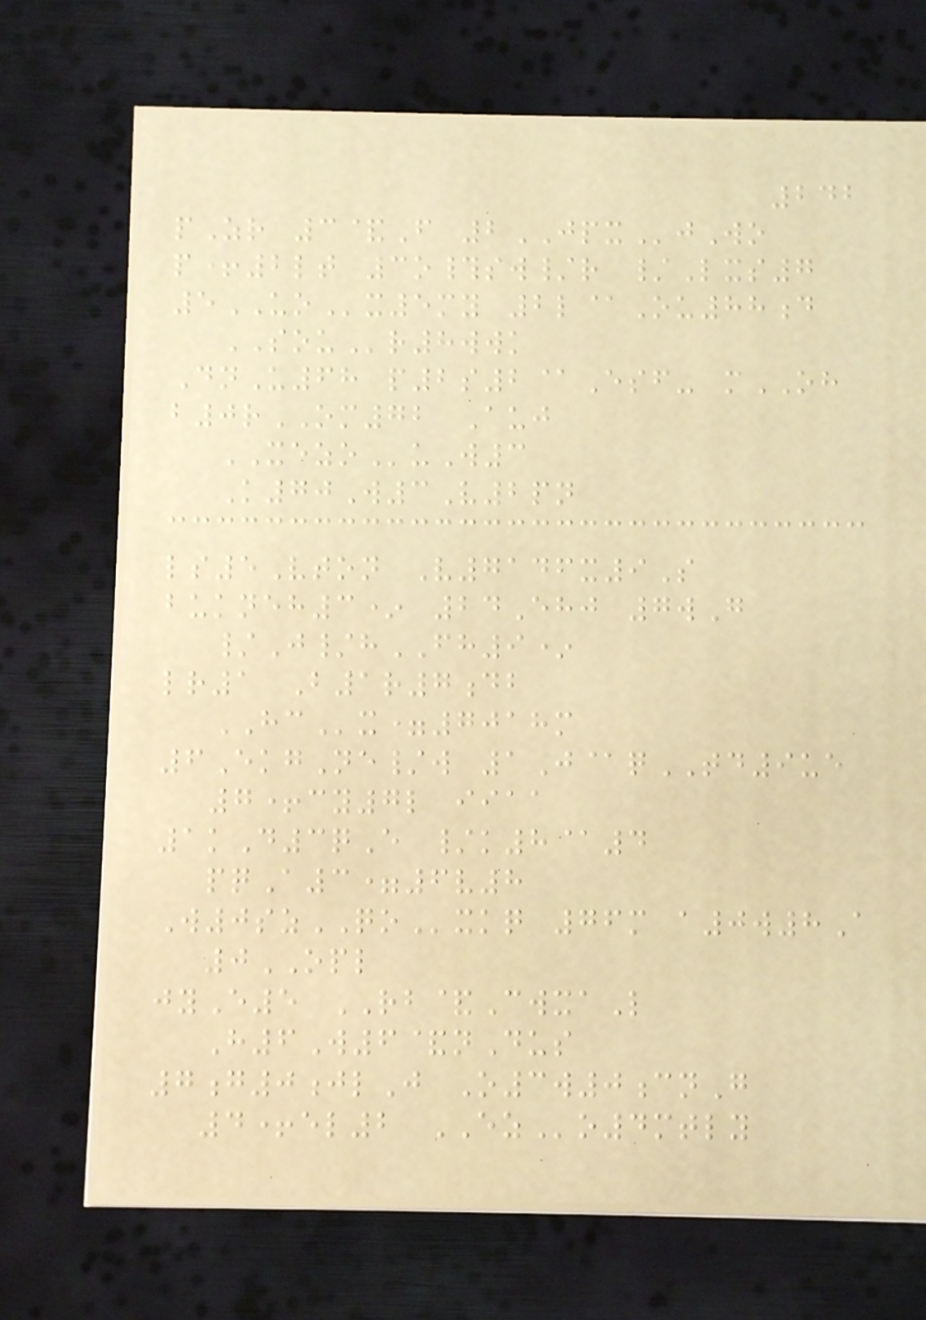242
pZr 3&F 2JPXjWo
p+2lt 3o#sw/r /Lxs7
5UOx5my 2l@Ou88d
SOUr8wwk
DnU68 p2s2@Esf- mOH
b0rOM72 Auj
XEZOuW3
K70W3V2pn
ls5Vton V7146x9S
bukneh3* 24Ehj 7wG
/J/hFH9*
lr1 B1r7db
HCx=7018m
6EkgNe/w 1J@qTD9ue
7+cy7l iiaa
1kD3qE /k8@4
pqA3=6v8
W0szQOxkq 76m a0w8A
0OPL
jyE5 RB&CwxaL
H6W6&nDus
7g0jlJ O3w0cnG
4+el2 EZo4mtly
